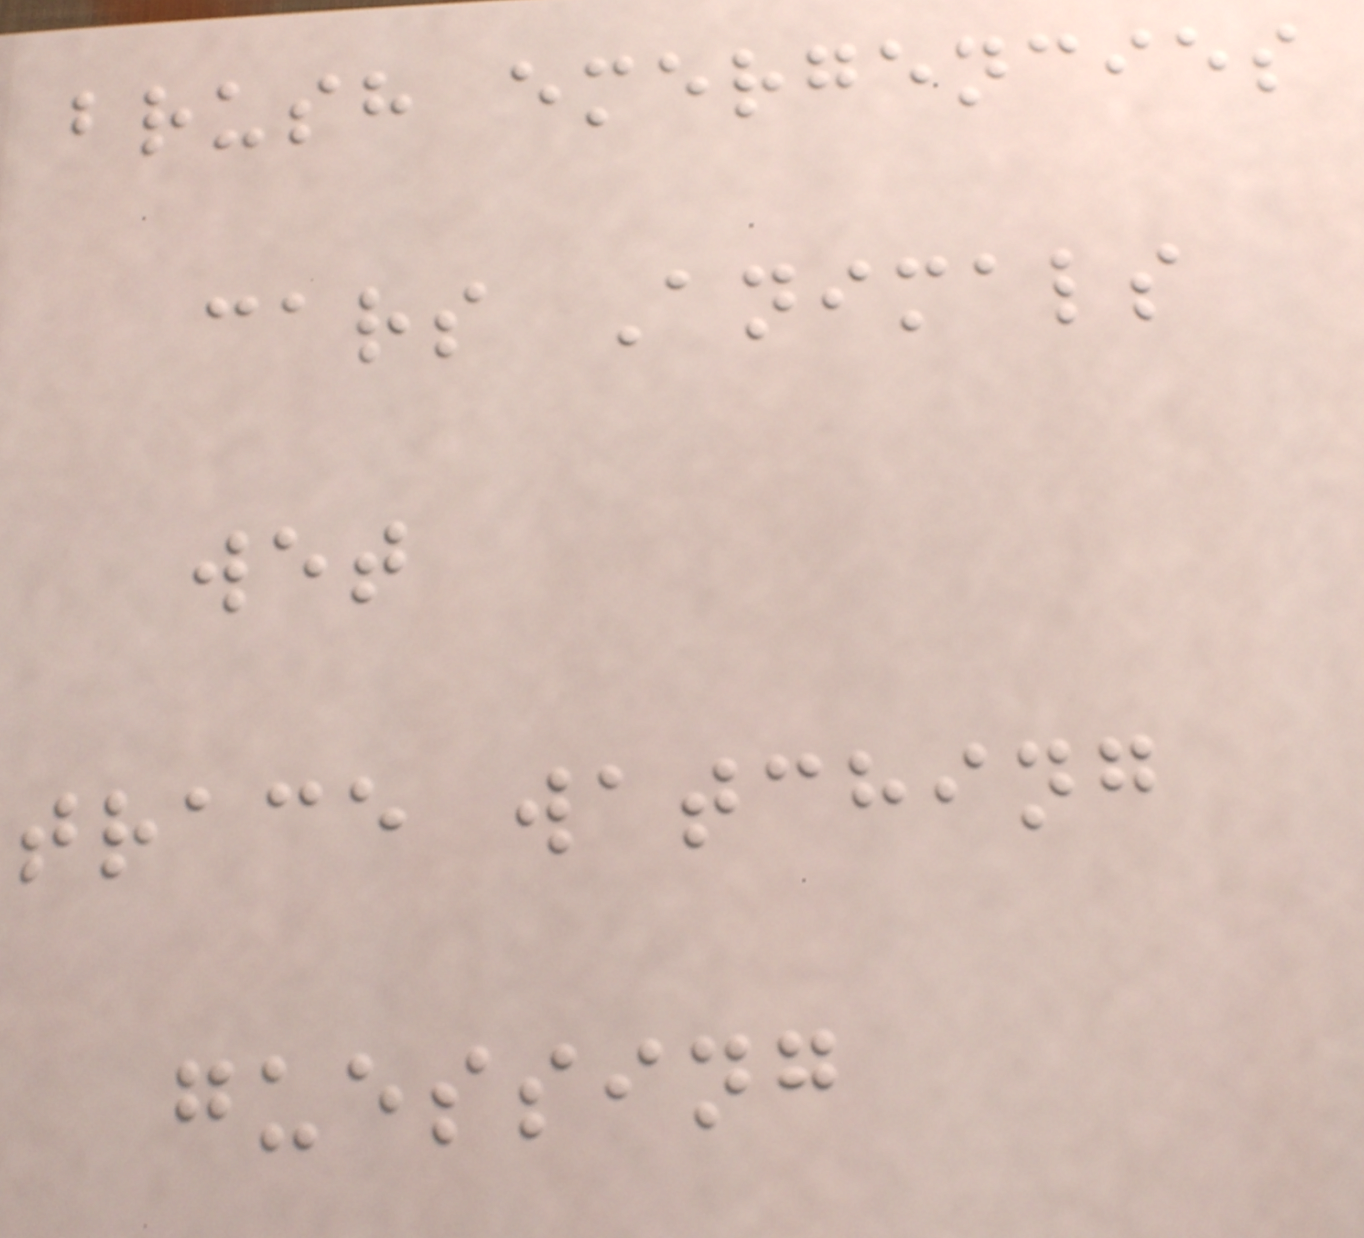brush emergencies
cars Animals
wet
trace watching
guessing
